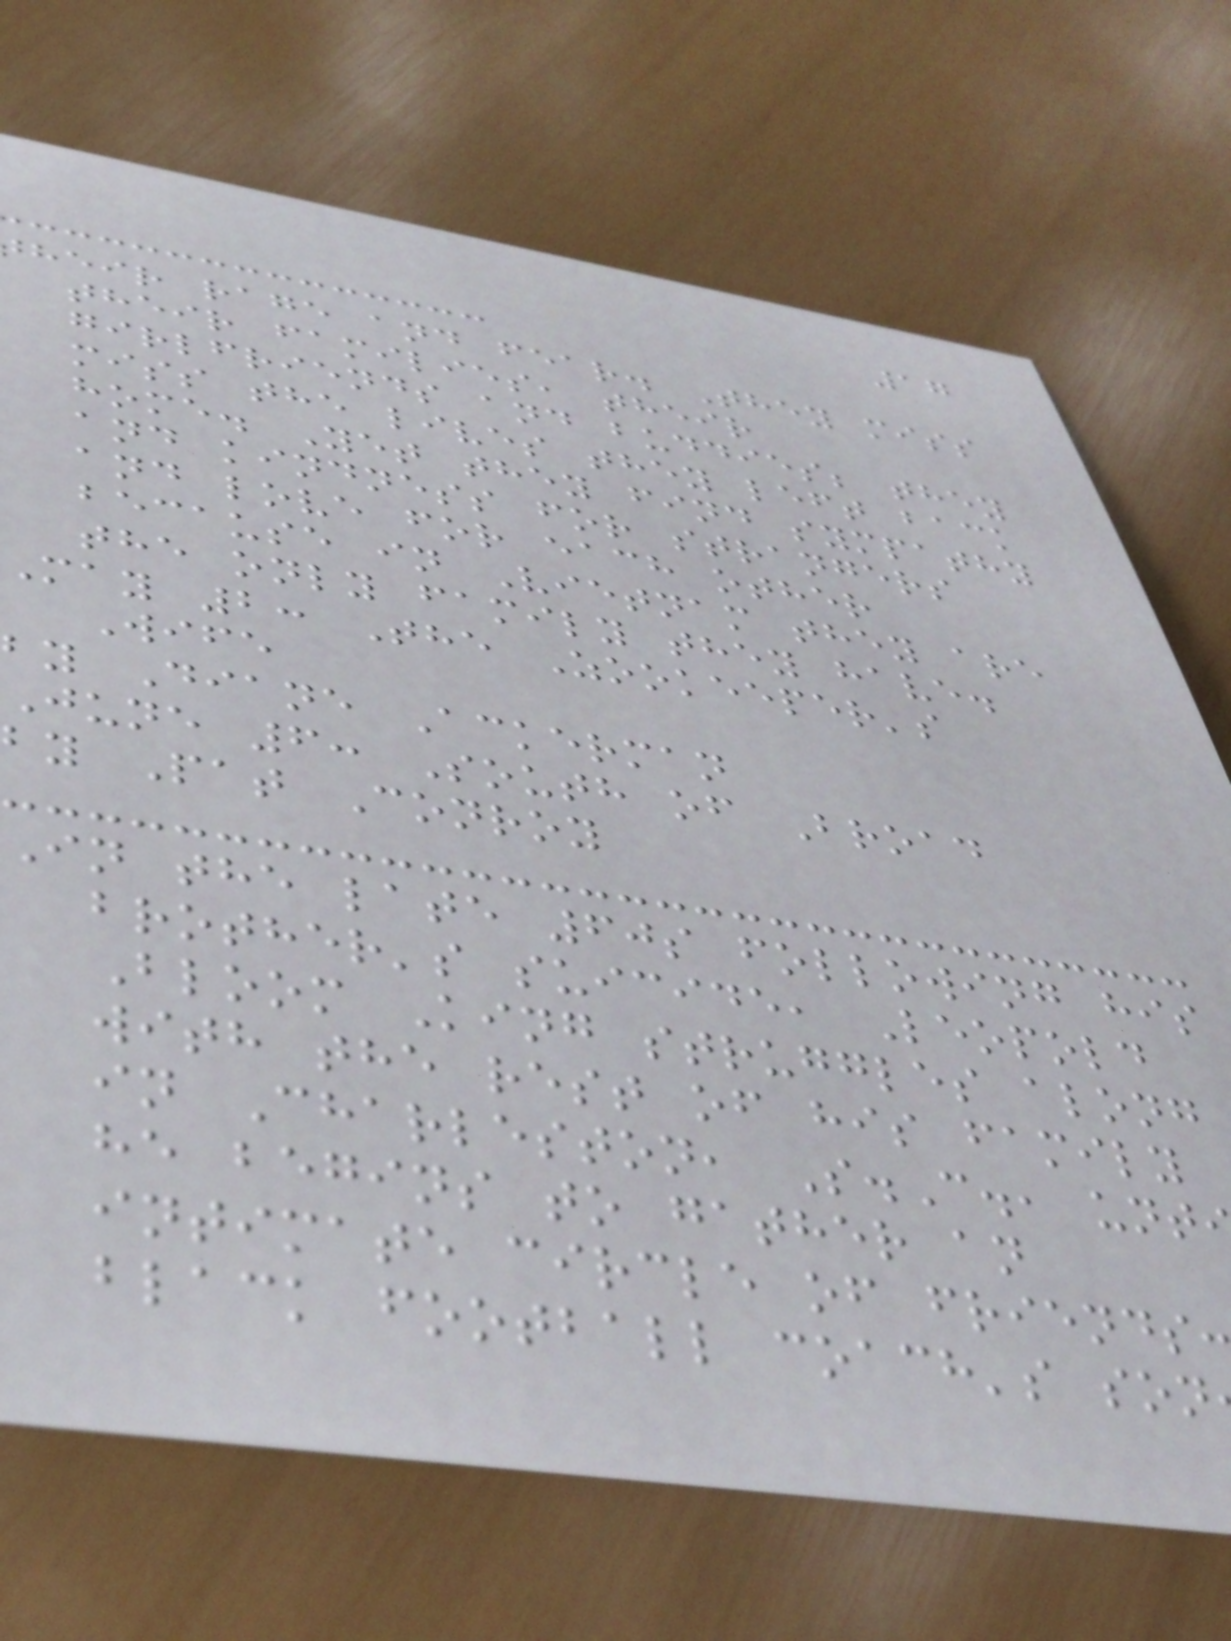17
heir rage and fear. They miss
their families, their
girlfriends and buddies; they
miss the lives they left back
home. Yet they find sympathy
and kindness for strangers
and love for each other
because in Vietnam they are
the only family they have.
May 2: The Zookeeper's
Wife
by Diane Ackerman
June 6: South of Broad
by Pat Conroy
In the late 60s following his
brother's suicide, Leopold
Bloom King struggles along
with the rest of his family
in Charleston, S.C., unt
he begins to gather an
intimate circle of friends
black football coach's son
